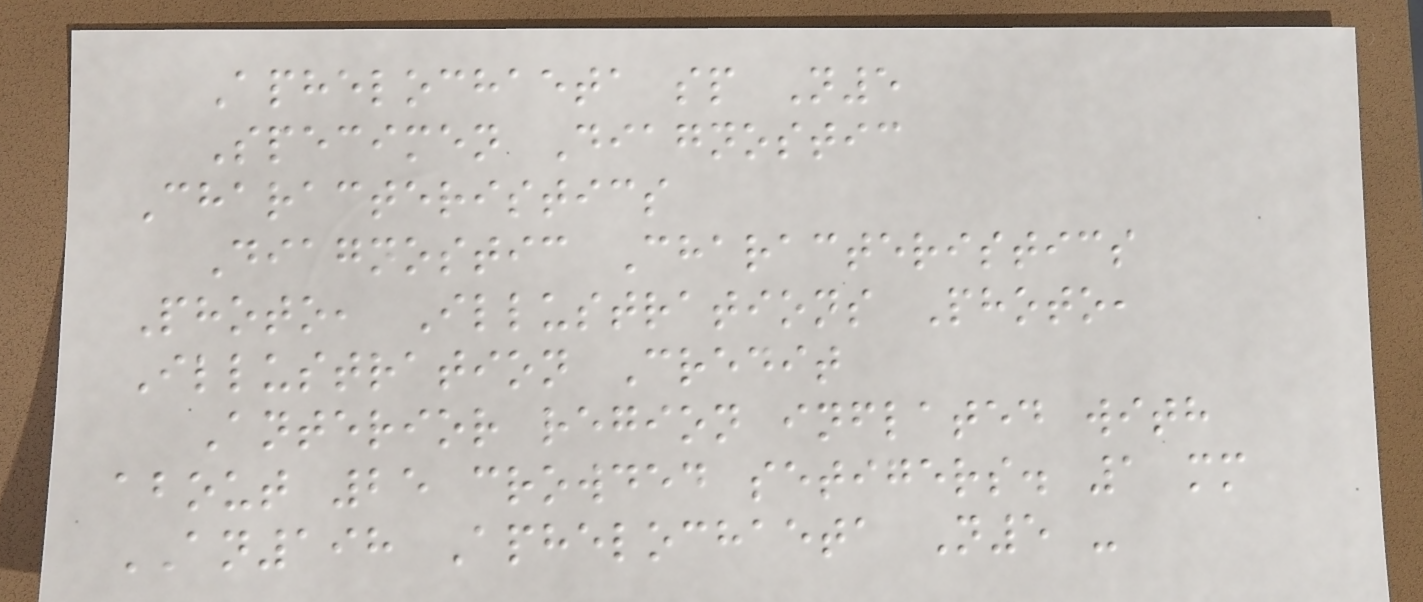Aphelochaeta sp N5
Specimen Diagnostic
Characteristics
Diagnostic Characteristics
Photo, Illustrations Photo,
Illustration Credit
Anterior region inflated with
about 25 crowded setigers. 1 mm
AN198 Aphelochaeta N5 -
